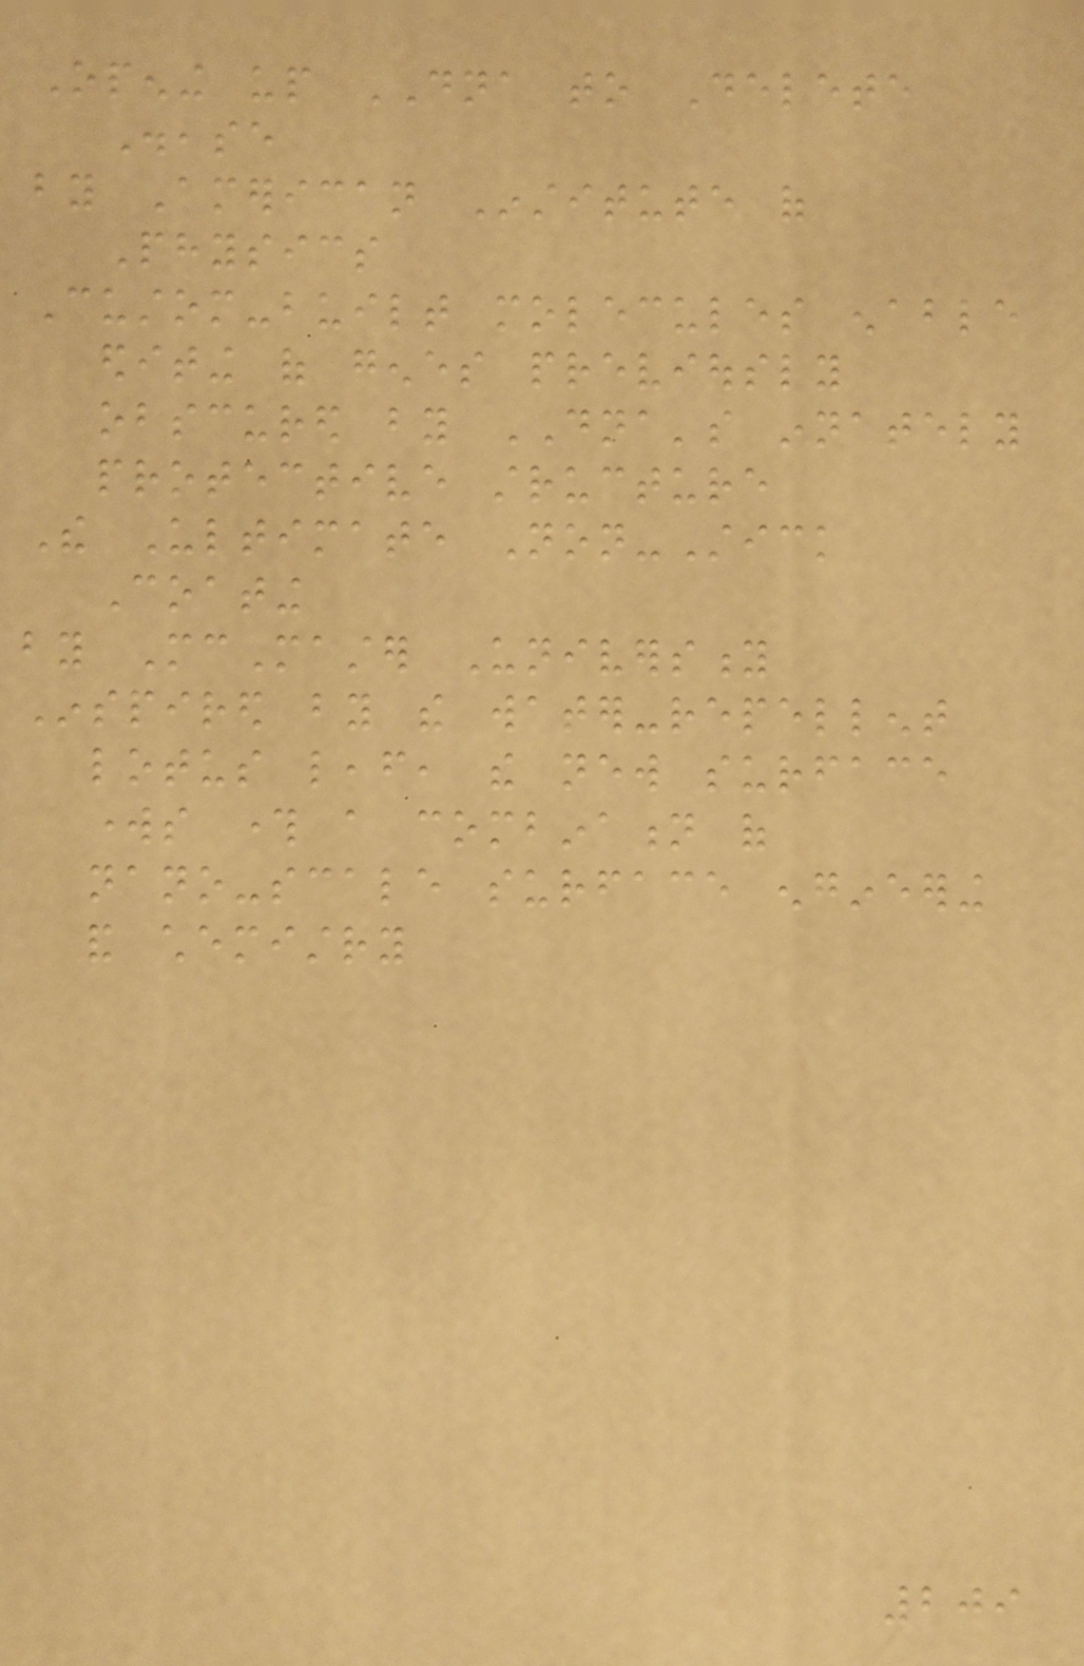Opening up DNA to Delete
Disease
by American Institute of
Physics
Custom-built molecules enable
editing of genes previously
obscured by DNA's innately
protective structure
The Ultimate Non-Stick
Coating
by McMaster University
Inspired by the water-repellent
lotus leaf, the new surface
works through a combination of
nano-scale surface engineering
and chemistry
209
